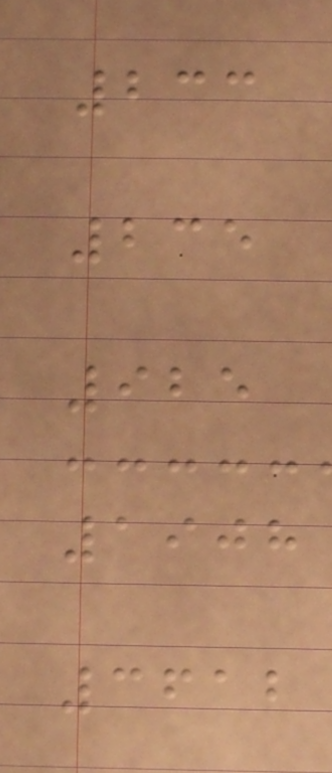233
235
925
1908
3612
